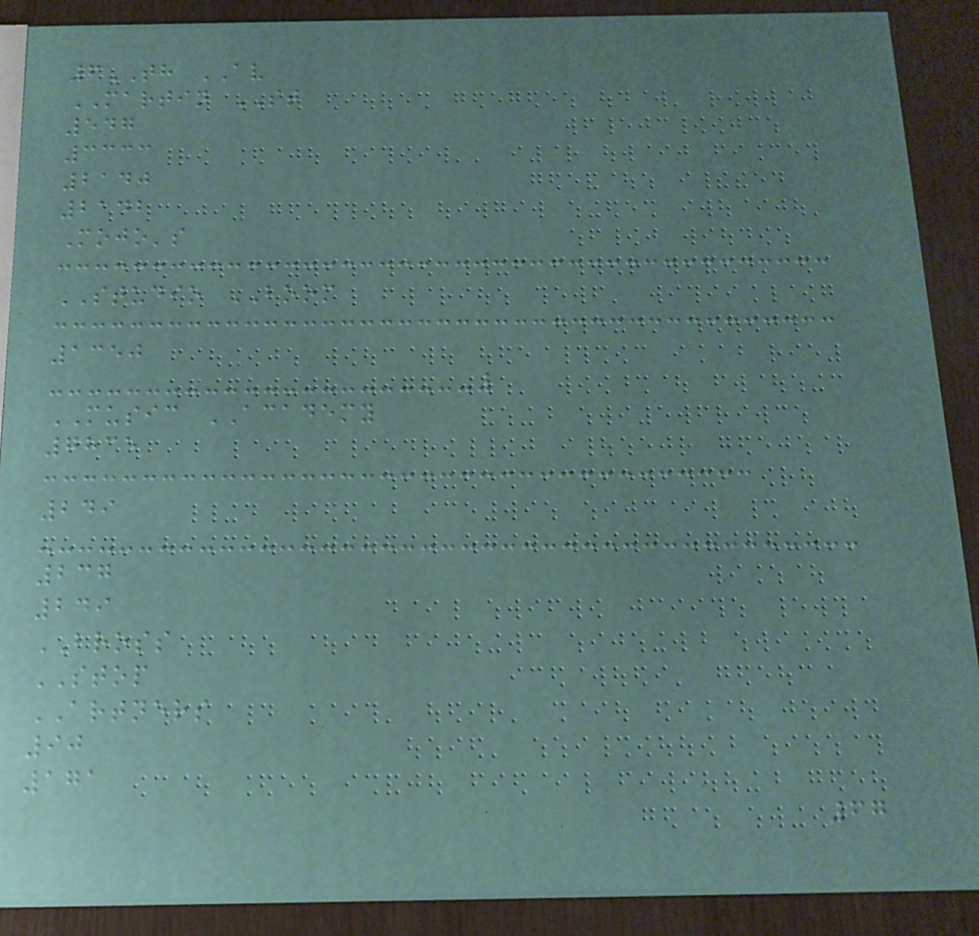6TH AV
MARTIN ST
547
3333
2140
2142
Mojo's
STUDIO BOOM
1350
MUSIC ACADEMY
7835
249
237
249
BROSS
STOP
ARTNERS
90
171
67
